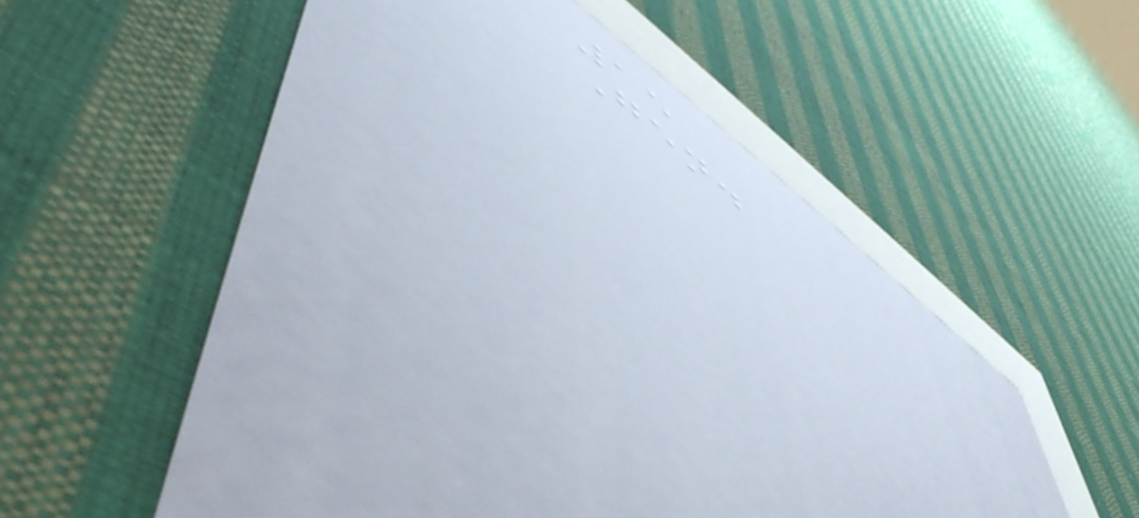15
Gen.
